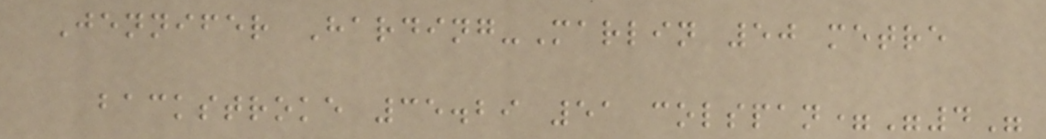Jennifer Harding-Marlin 50 metre
backstroke 35.29 51 colspan="4"
